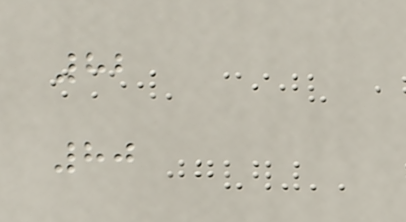82
80
